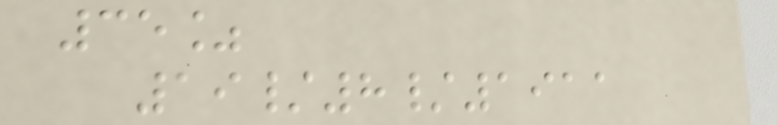35%
19/8/1911
